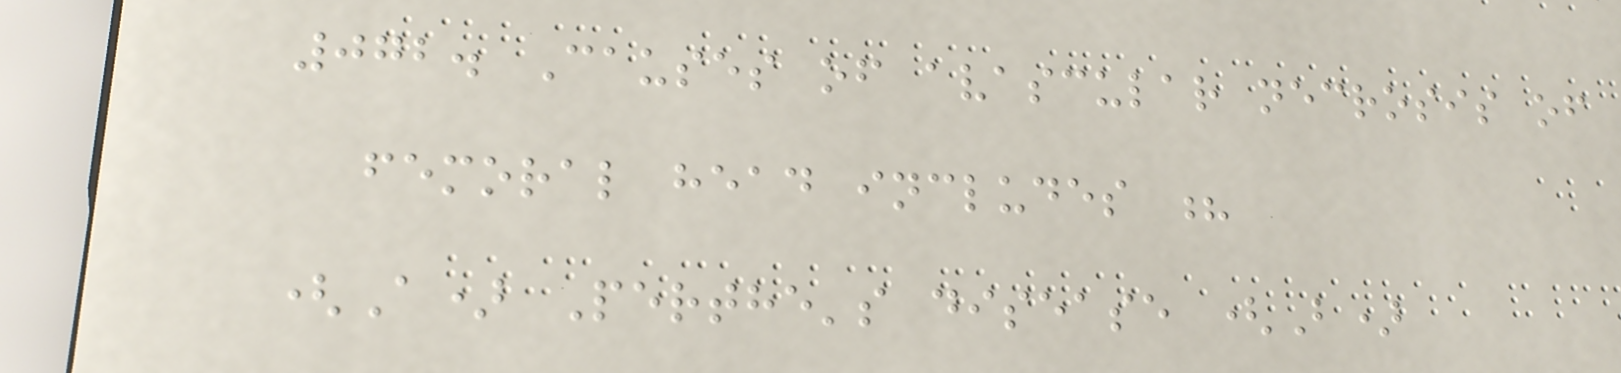072. Causes of avascular necrosis of
femoral head includes ?
(A) Perthe's disease (B)
